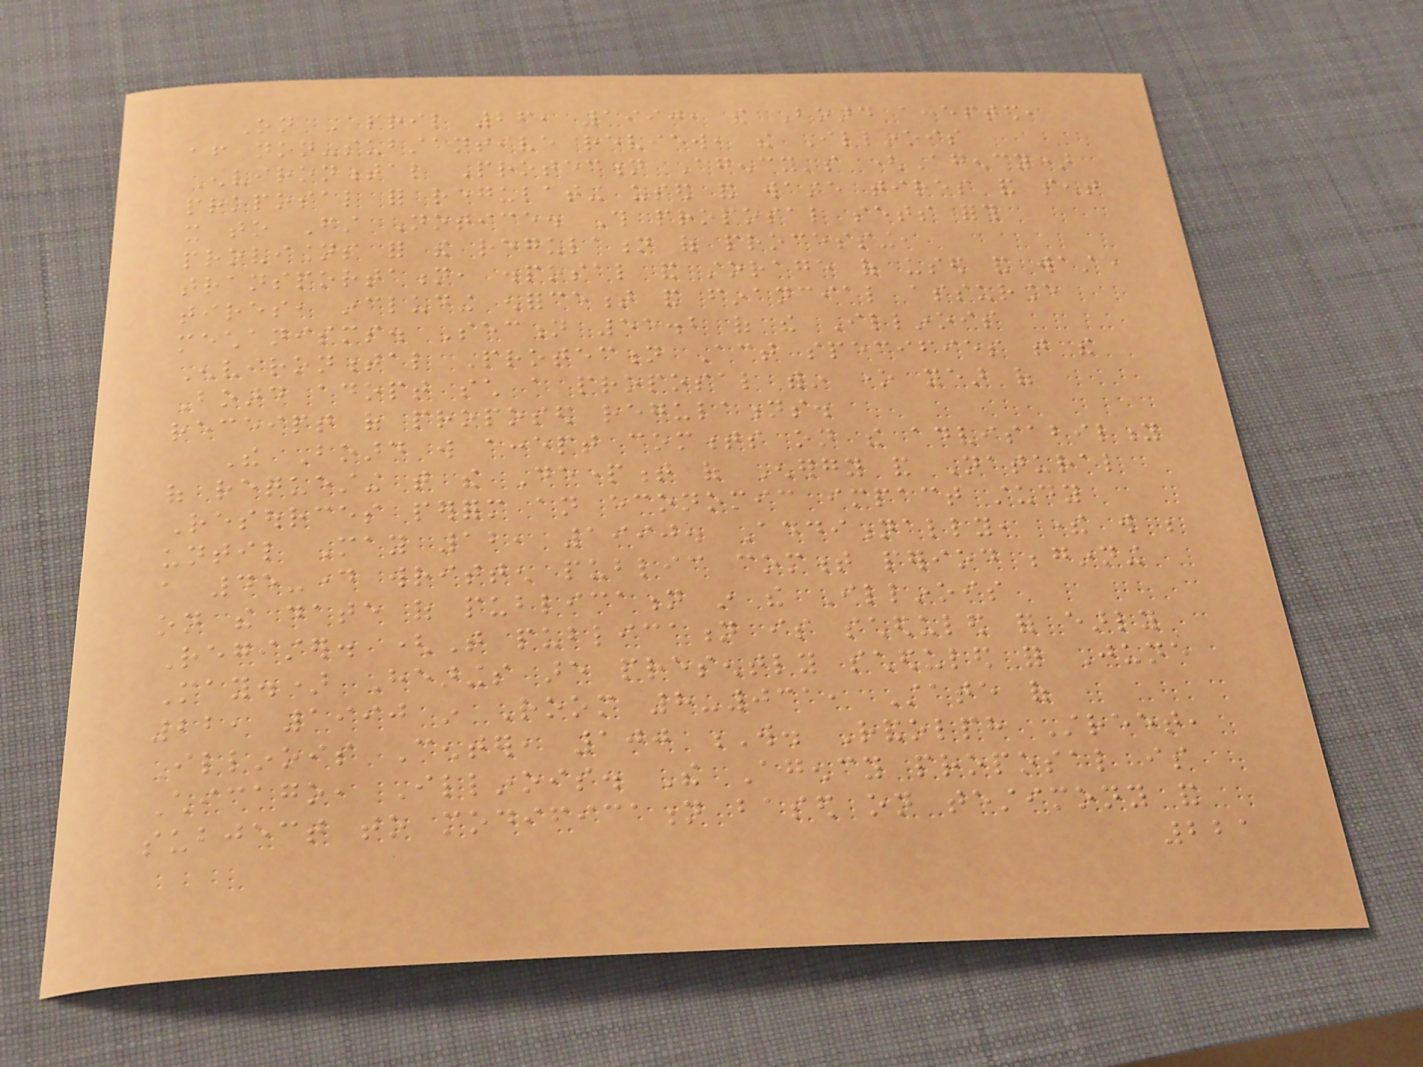On April 26, 1990, the Board accepted,
after non-substantive review, the Illinois
Environmental Protection Agency's (Agency)
proposal for regulating used and waste tires and sent
it to First Notice. This proposal sets forth
provisions for the regulation of processing,
transportation, disposal and storage of used and waste
tires, including enforcement and financial assurance
mechanisms. Section 55.2 of the Illinois
Environmental Protection Act specifies that the
Board adopt such a proposal within one year of
receipt of proposed regulations.
The Board will accept comments on the advisability
of requesting that the Department of Energy and Natural
Resources perform an economic impact study
until May 12, 1990. Additionally, there will be
a 45-day written public comment period beginning
on the date of publication in the Illinois
Register. (That publication is scheduled for early
May.) Hearings are presently scheduled for June
22, 1990 in Room 8-031, State of
Illinois Center, 100 W. Randolph Street,
Chicago, Illinois. The Agency proposal is
subject to modification based on testimony and
221
